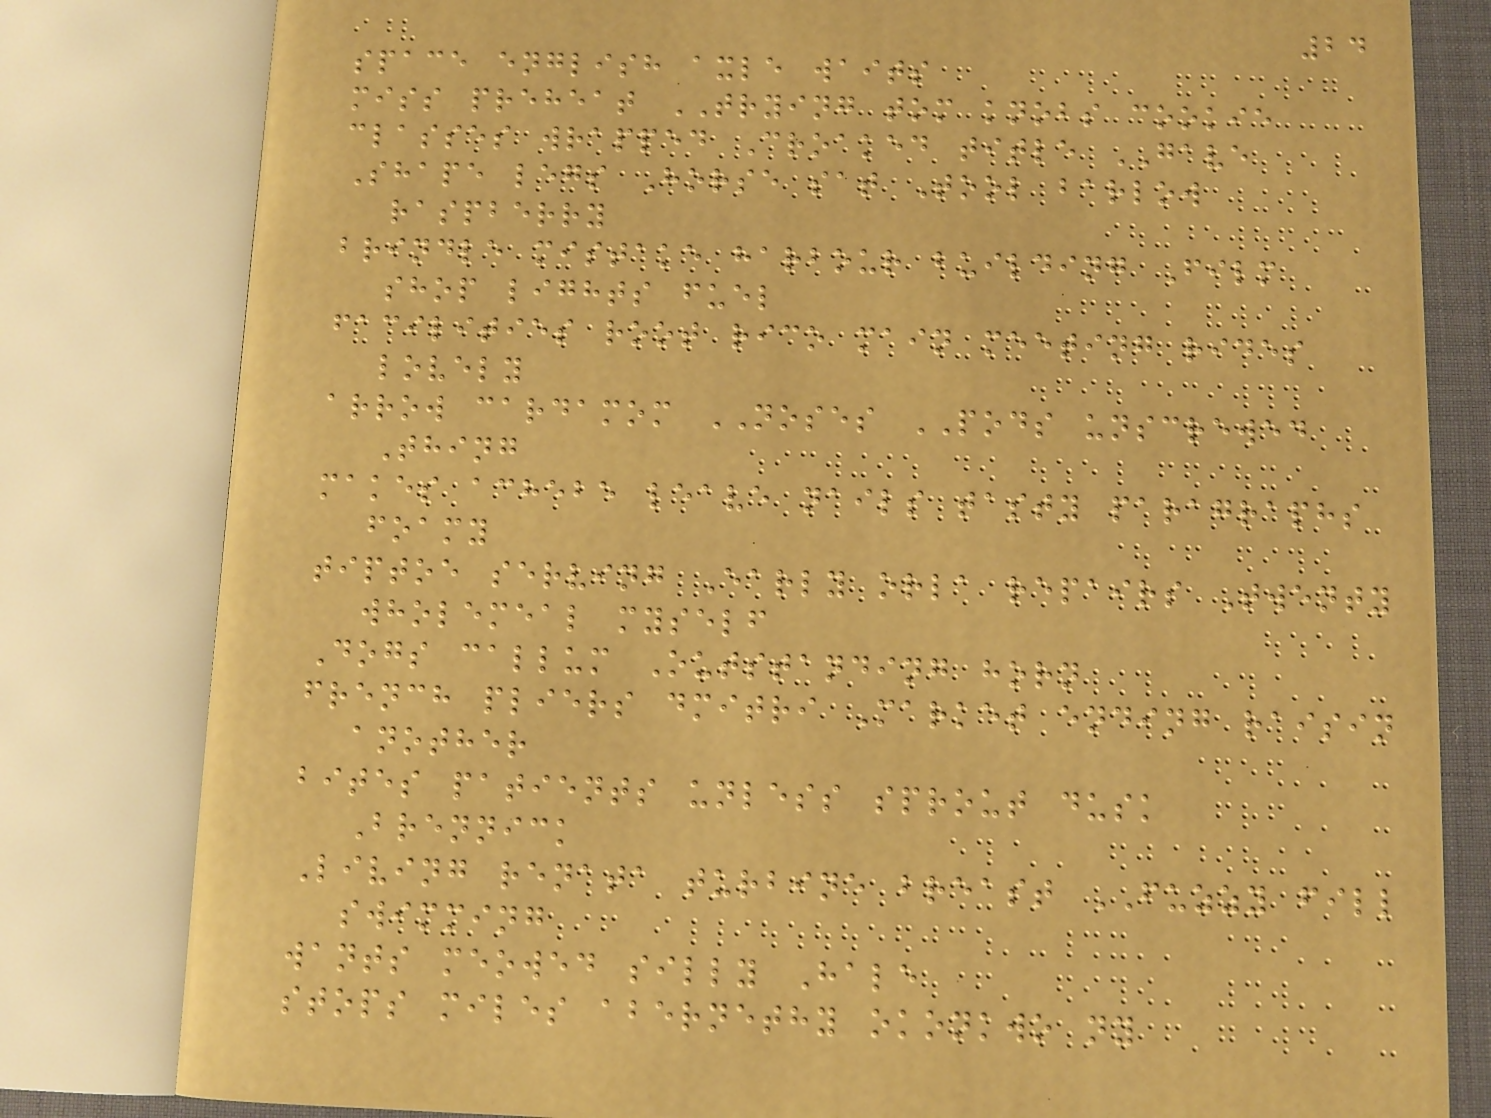24
space english axle waits
miss preheat TRYING tom knobs cookie
classes wrapped Croaked title GAVE
Shape legs Horse sat Tool barlow
raspberry
brindle mistake harbour building Film
shop lights fuel
facilities root rico main meeting rides
lovely
arrow cardamom NOSES PODS unscrewed
Thing
makes achebe leave nails tasty paragraphs
foamy
tiptoe serving Early orla repairs Twenty
wholemeal myself
Dogs callum Outstanding horn
french pliers dmitri Market ending raisin
another
bites patients unless sprout dusk
Brennick
Living renata turbine breast FUZZY fill
swimming
wants meowed silly Hale
stops miles abernethy okonkwo ny
